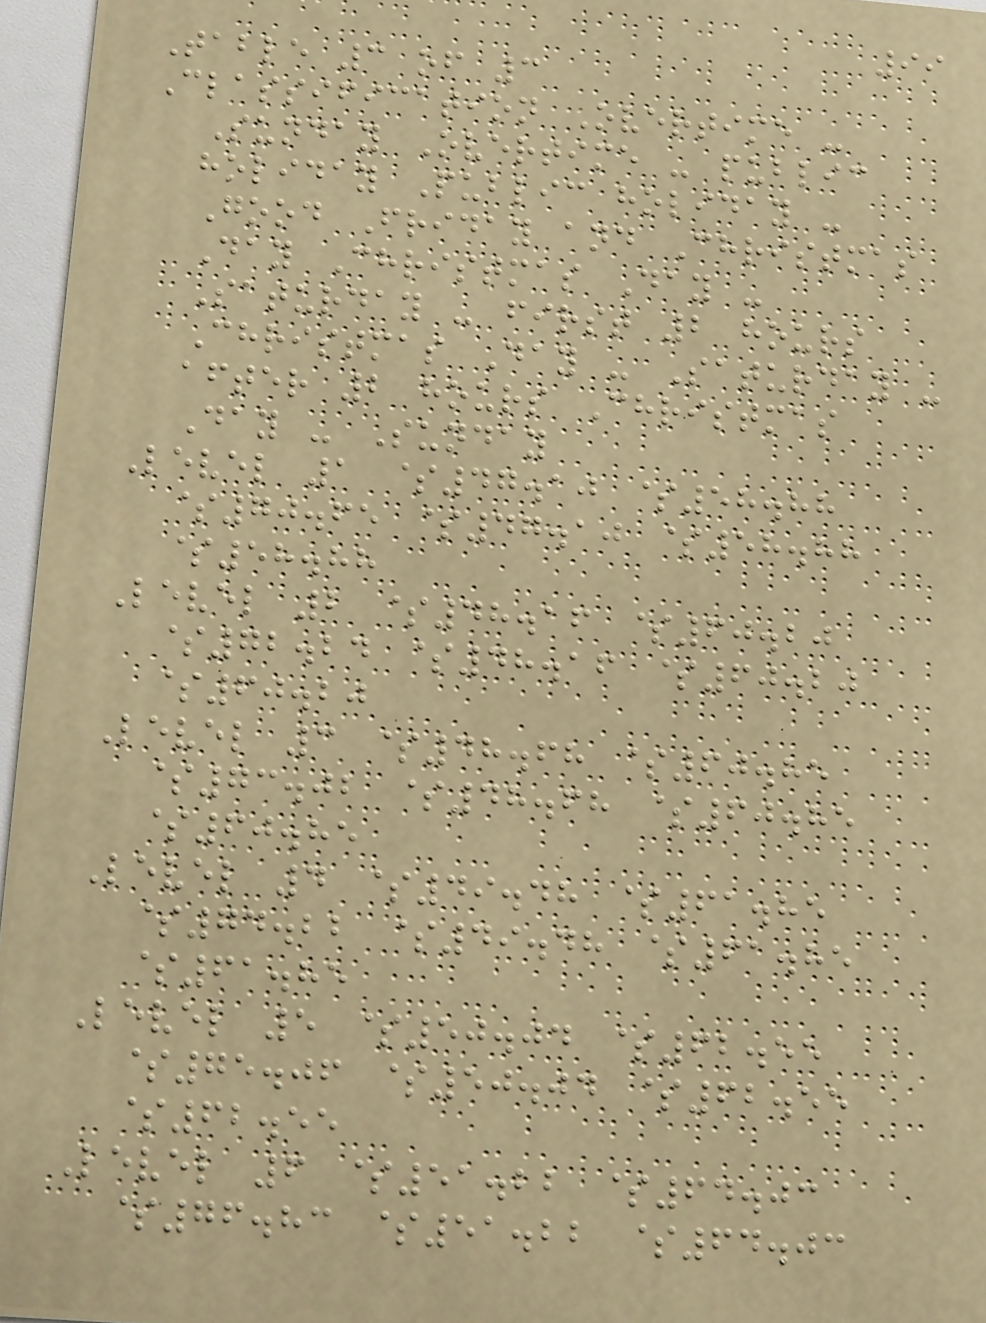99
Table 3 of 3
Classification Overtime -
Sunday Overtime - public
holiday Public holiday -
Good Friday and Christmas
Day Christmas Day -
Saturday - first 2 hours
Christmas Day - Saturday -
after 2 hours Christmas
Day - Sunday
Level 1 $47.10 $58.88
$70.65 $47.10 $58.88
$58.88
Level 2 $48.16 $60.20
$72.24 $48.16 $60.20
$60.20
Level 3 $48.68 $60.85
$73.02 $48.68 $60.85
$60.85
Level 4 $49.48 $61.85
$74.22 $49.48 $61.85
$61.85
Level 5 $50.04 $62.55
$75.06 $50.04 $62.55
$62.55
Level 6 $51.22 $64.03
$76.83 $51.22 $64.03
